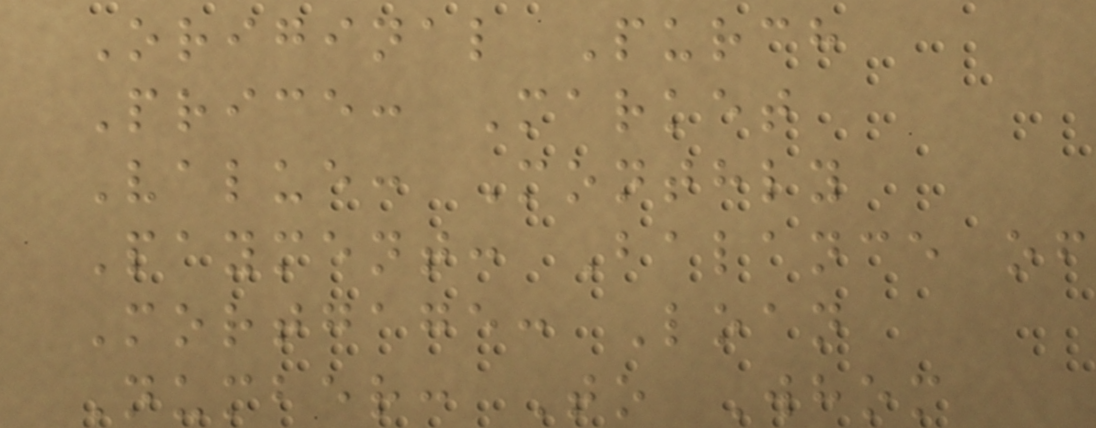Original Purch
Price: Market
Value: Monthly
Payment: Balance of
Mortgage: Loan
Number: To Whom
